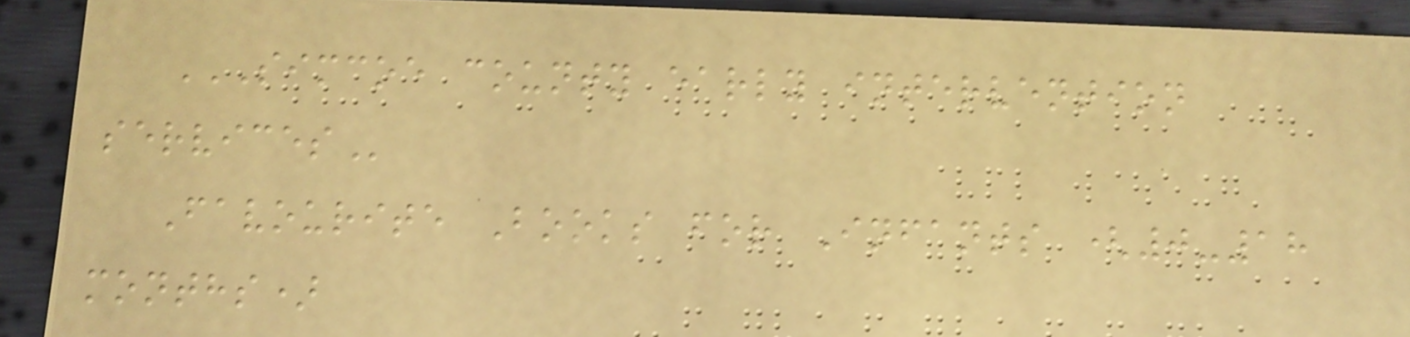SIMCOE COUNTY EARLY INTERVENTION
SERVICES
Favourite Books for Infants (0-18
months)
